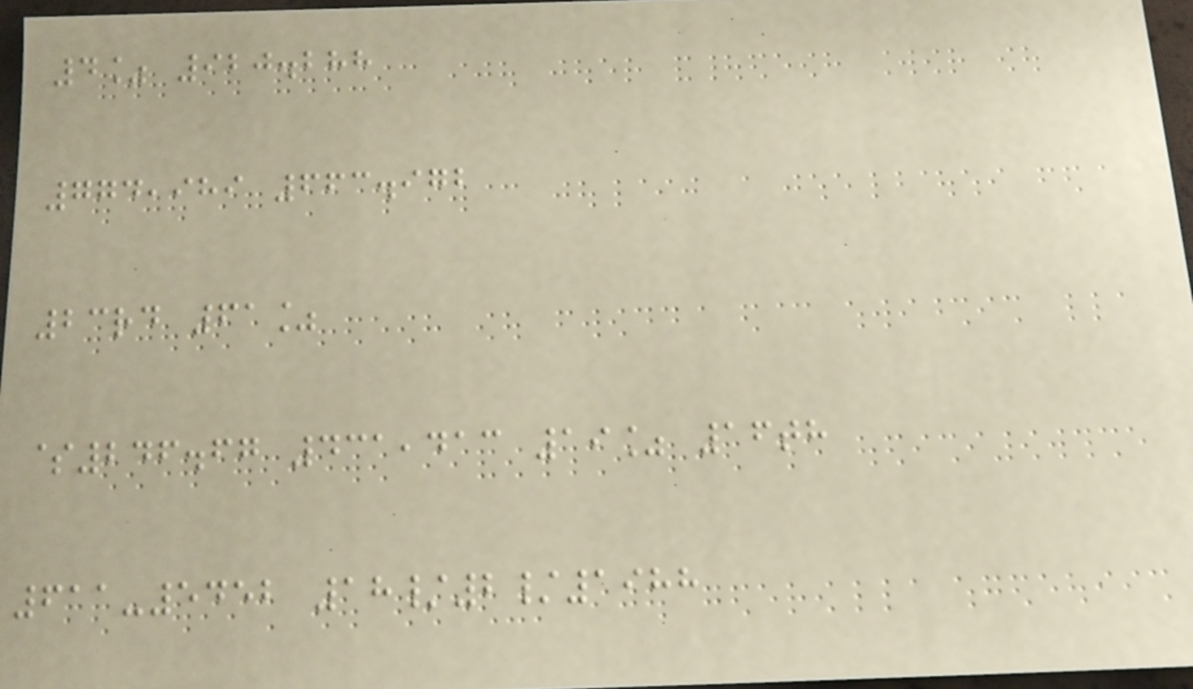4% 920.288
774,989 663.972
23rd 61%
$246.67 431,413 19% 16th
611-5452 18/2/1988
